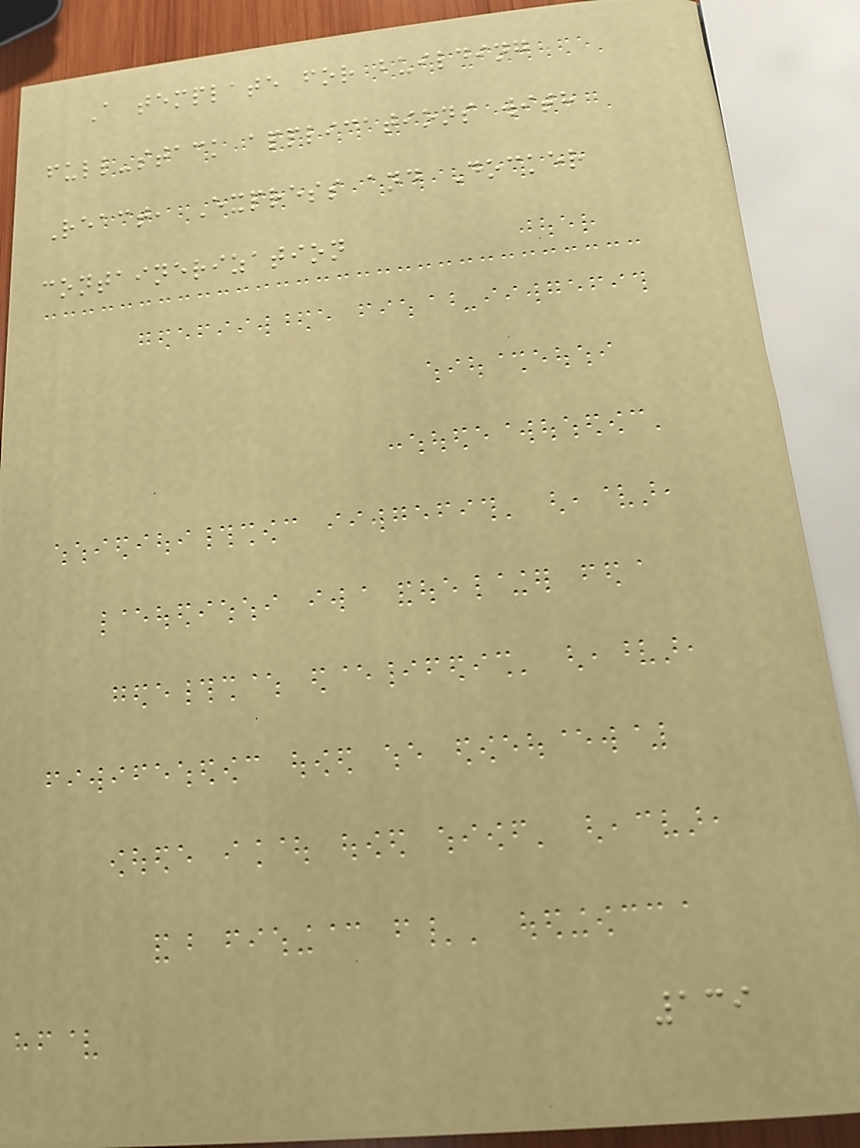A template for building
full-stack applications with
React, Express and Docker
containerization
139
